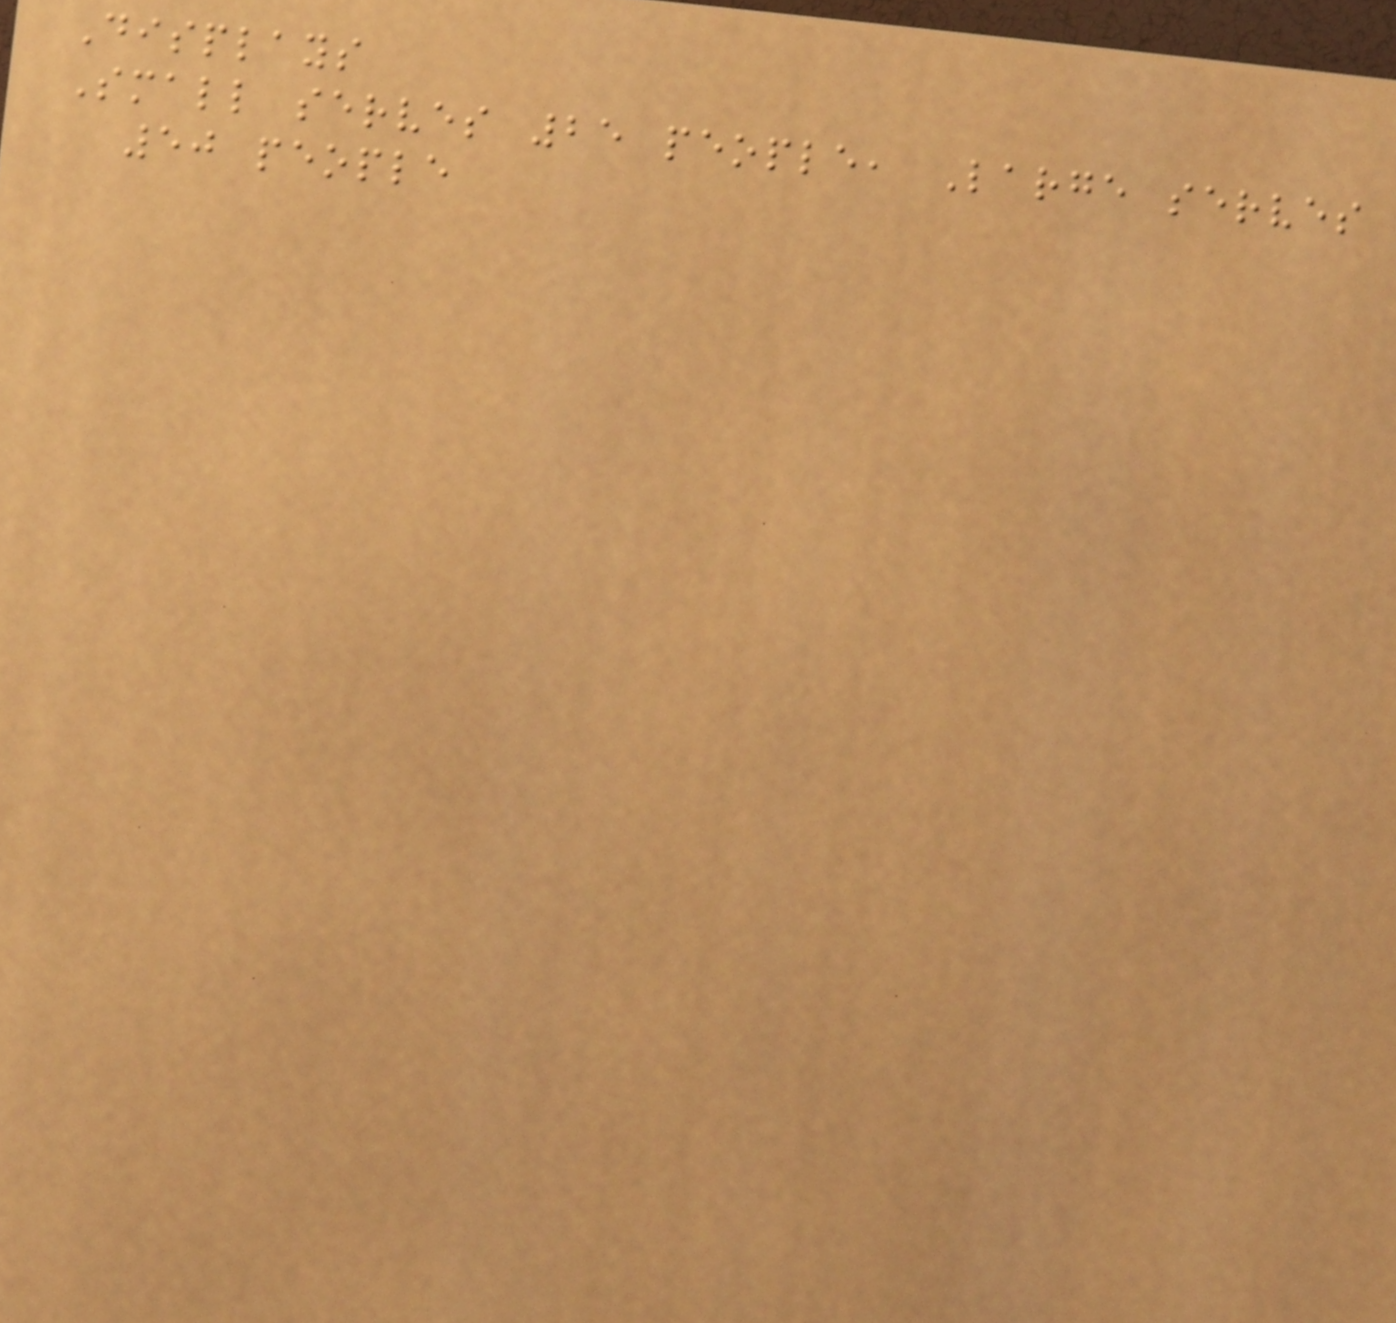Displays
Small serves 25 people, Large serves
50 people
